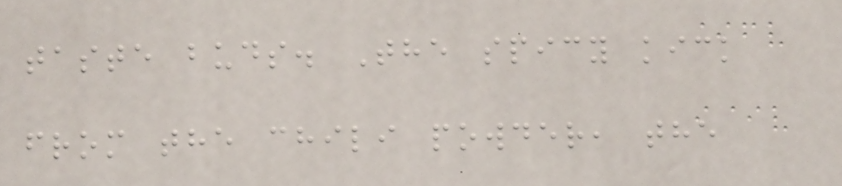taste buds. The spicy kick
from the chili powder, the
